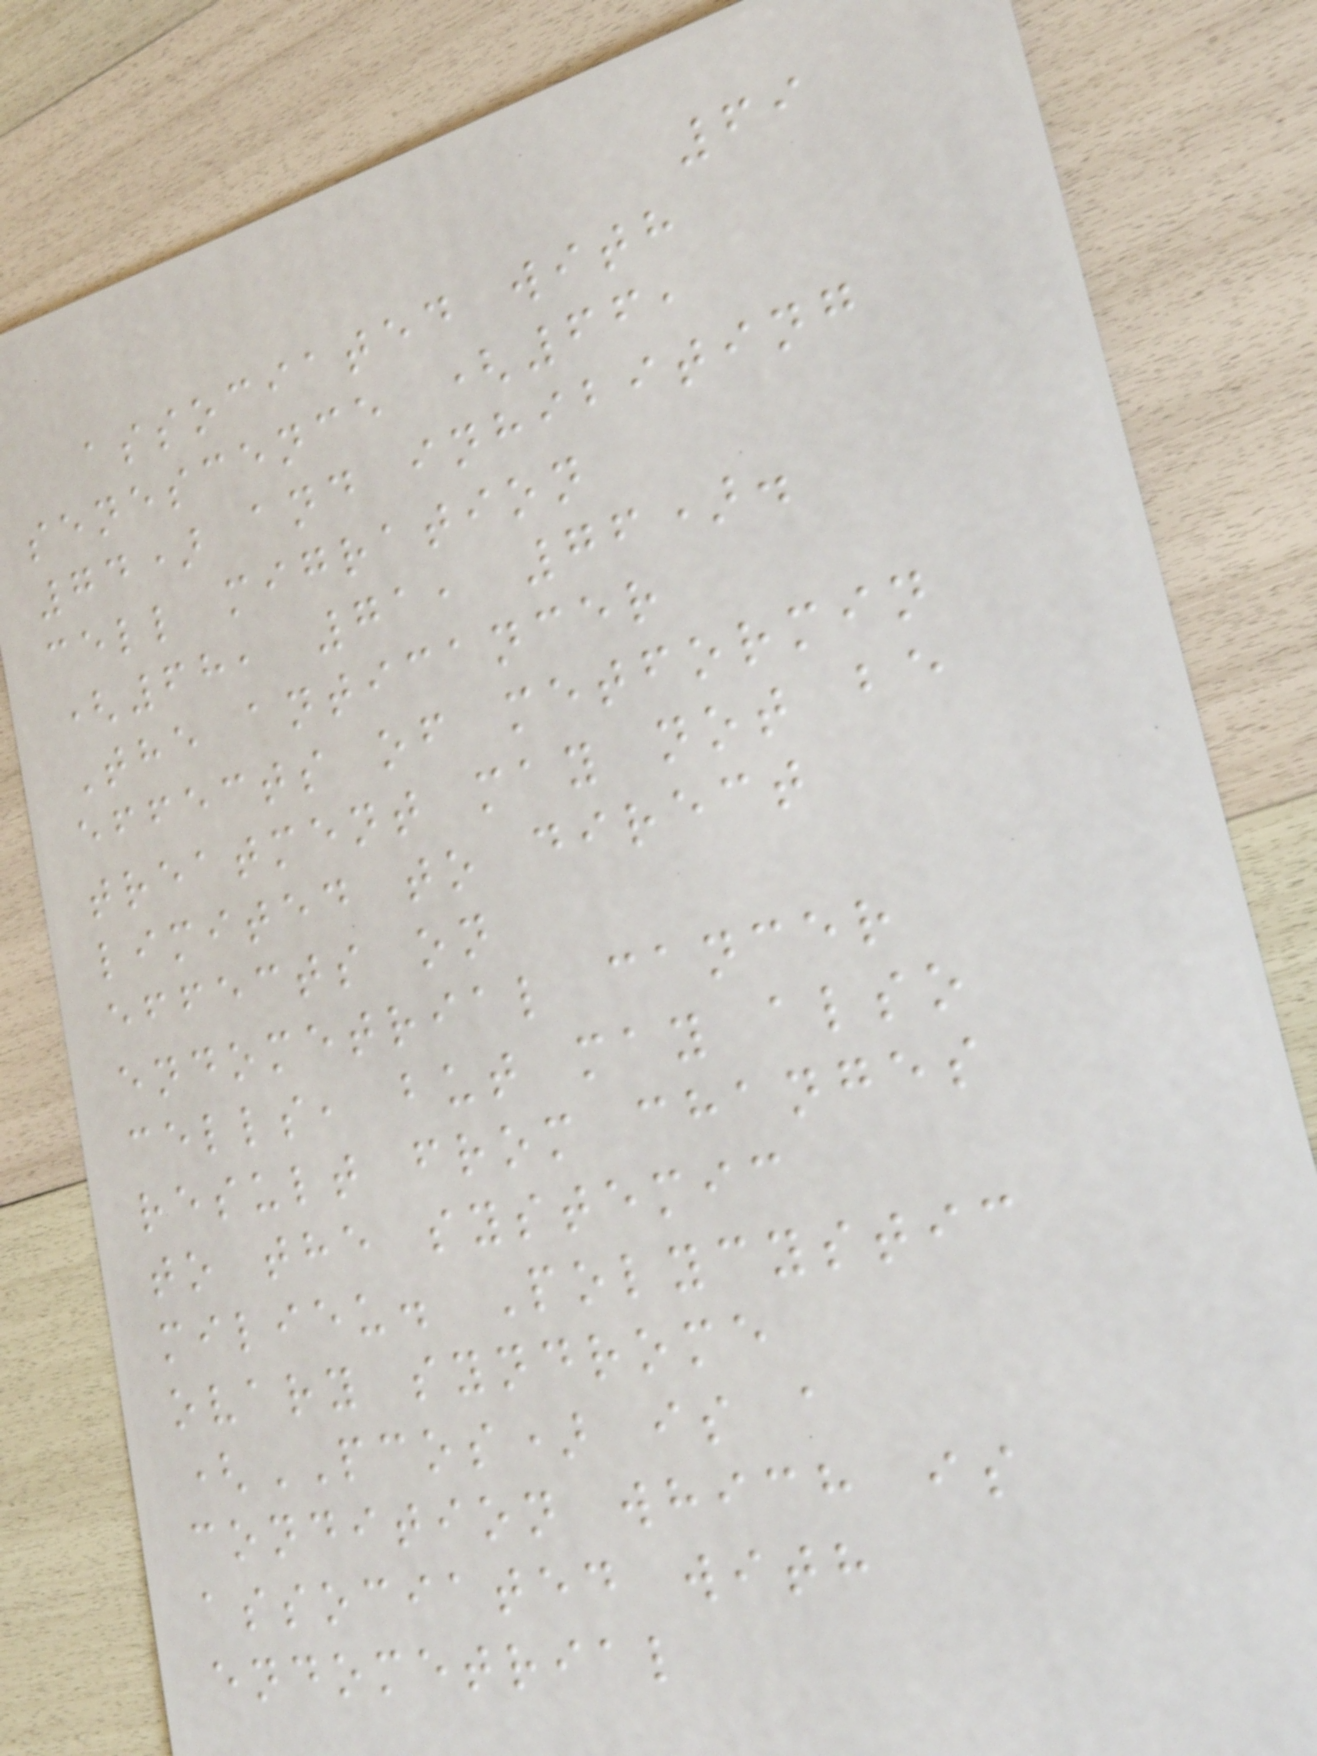69
associated with
senescence (66,
74) and inhibiting
cell migration
(68, 71, 76).
The anticancer
effects of metformin
treatment may not be
limited to direct
effects on
endometrial cancer
cells, but may also
result from changes
to the systemic
milieu. Polycystic
ovary syndrome
(PCOS) is a
condition which is
associated with
endometrial
